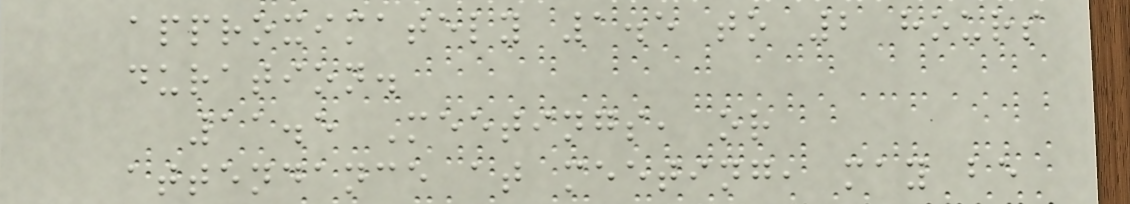approximately 1.5 to 2 hours
duration.
11.5 Meetings, or
attendance at meeting, may be
